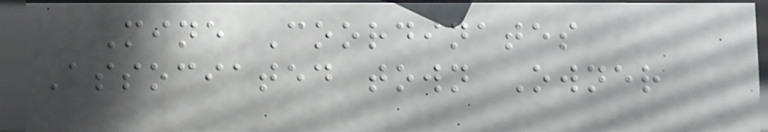Mine Coordinates
Associated town Owner
